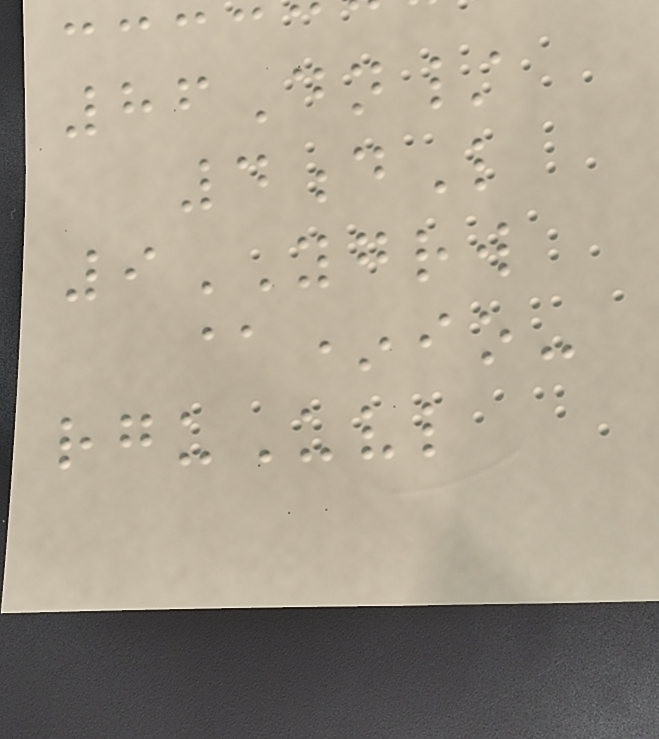86Dn/
4dL
9YGRW
@*io-
rguUvl
